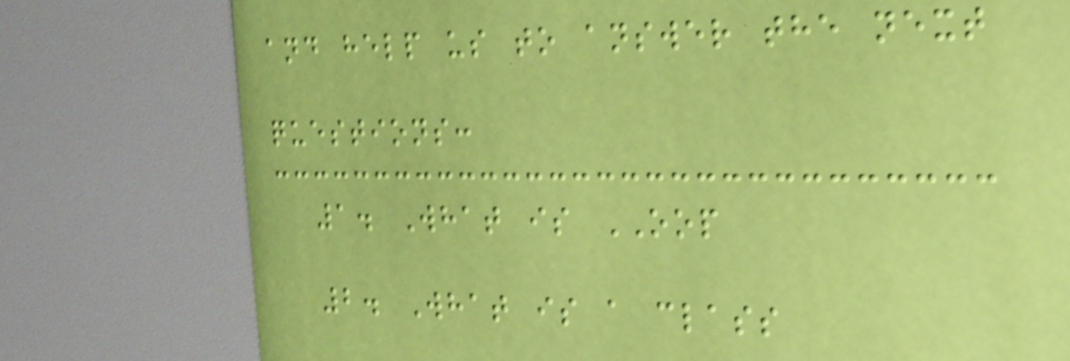and help us to answer the next
questions:
1. What is OOP
2. What is a class
